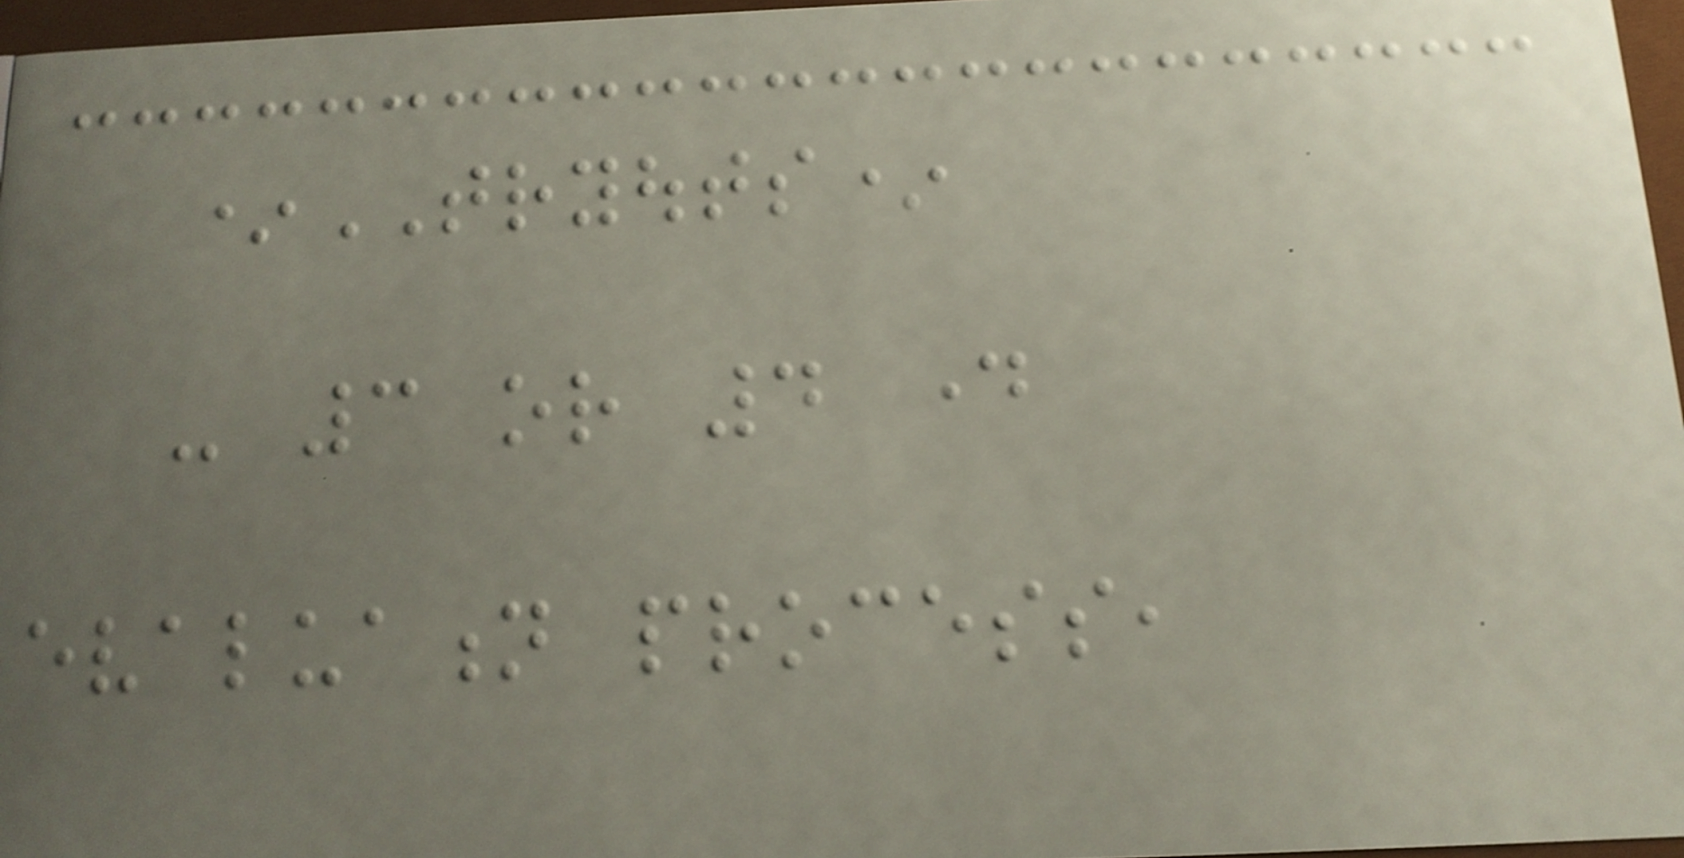*TRYOUTS*
- 3 or 4 day
evaluation process,
